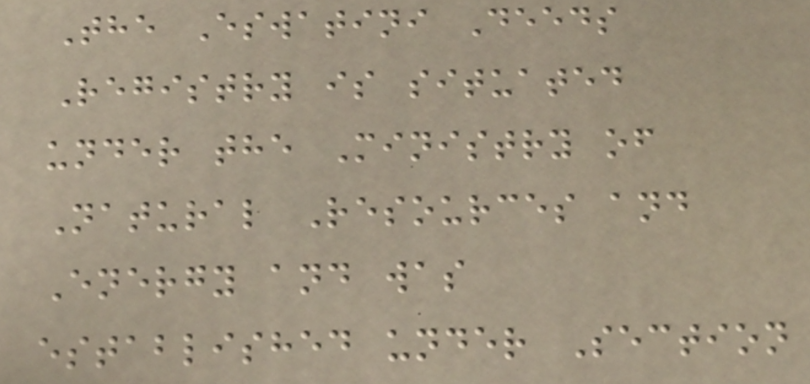The Eswatini Deeds
Registry is situated
under the Ministry of
Natural Resources and
Energy and was
established under Section
